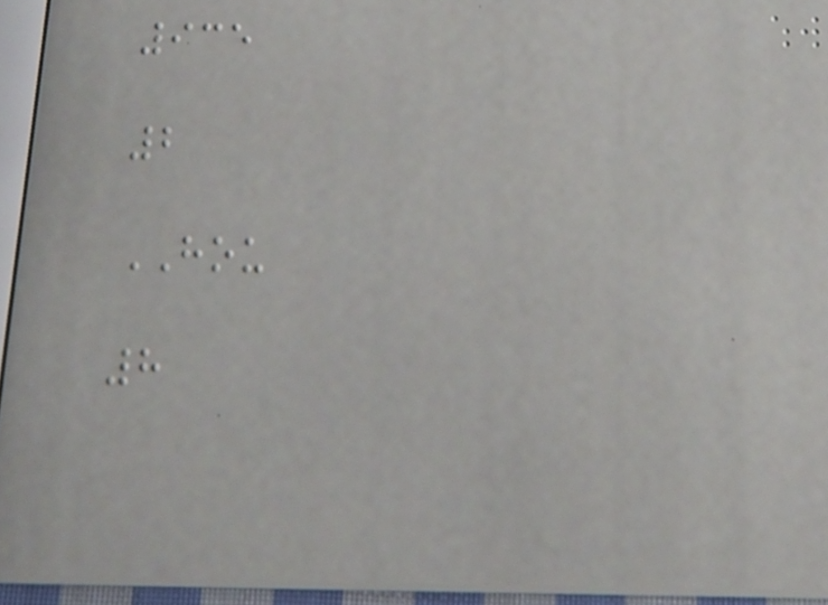935
2
HOU
8
